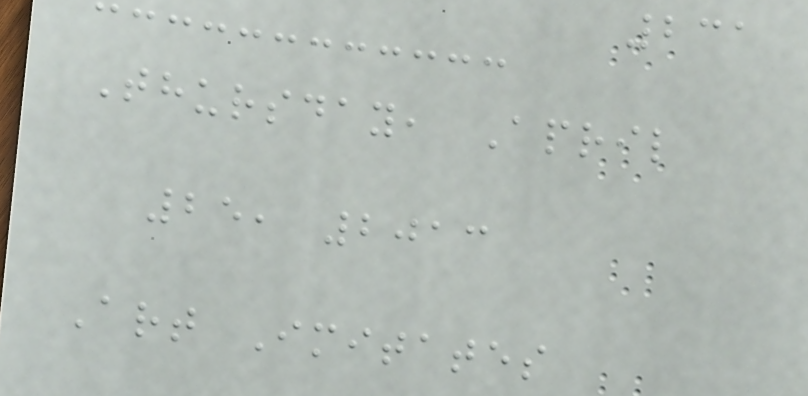231
Thursday, April
25, 2013
Art Imitates
